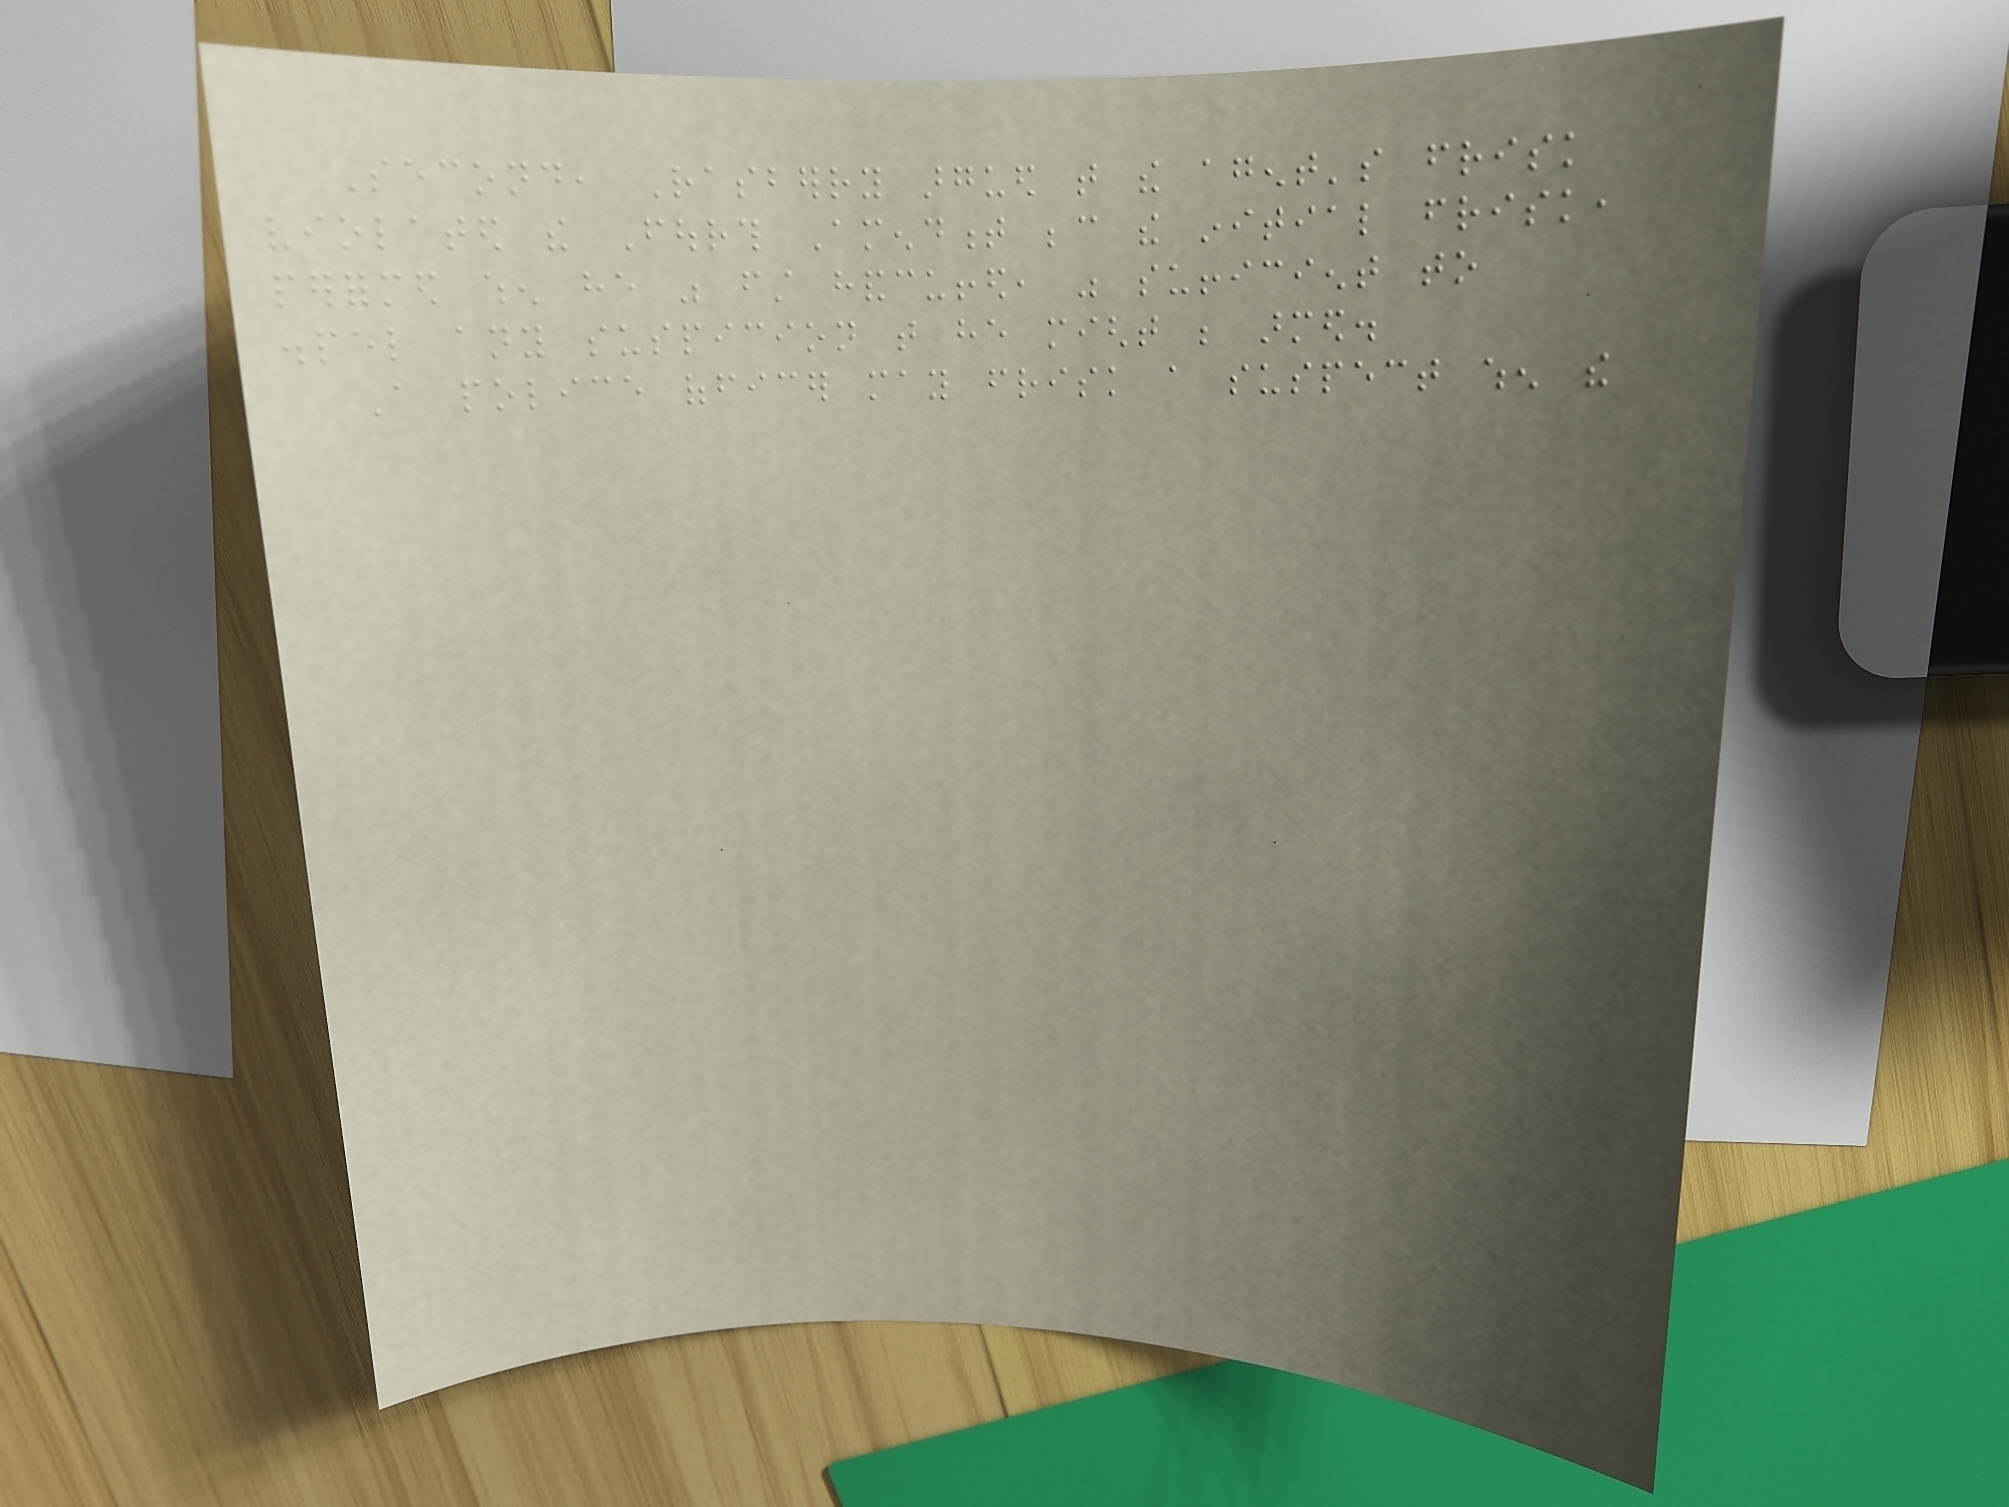Second, Rasberry argued that the agent's frisk
violated the Fourth Amendment because the initial frisk,
performed when he was first handcuffed, was sufficient to
dispel any suspicion that he might be armed.
A police officer may frisk a suspect when the
